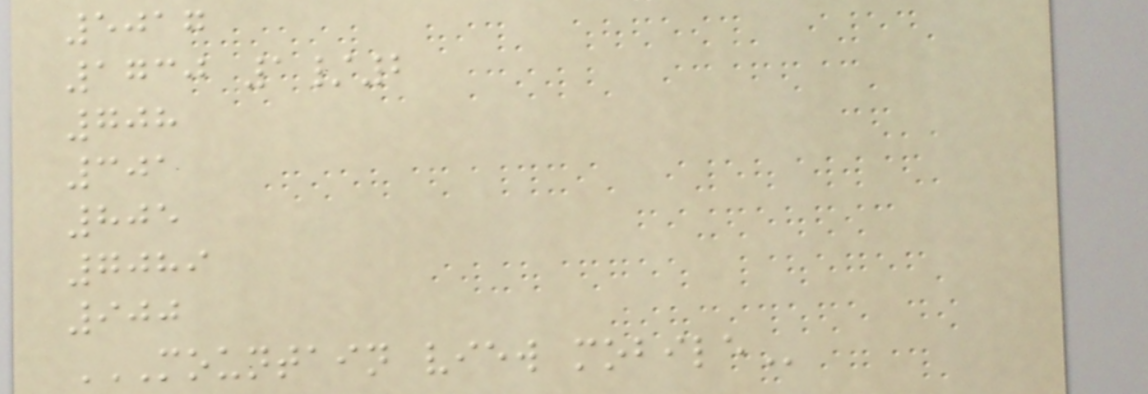5017
1730 1/2
708
301
805
7089
900
MOUNTAIN VIEW MOBILE
